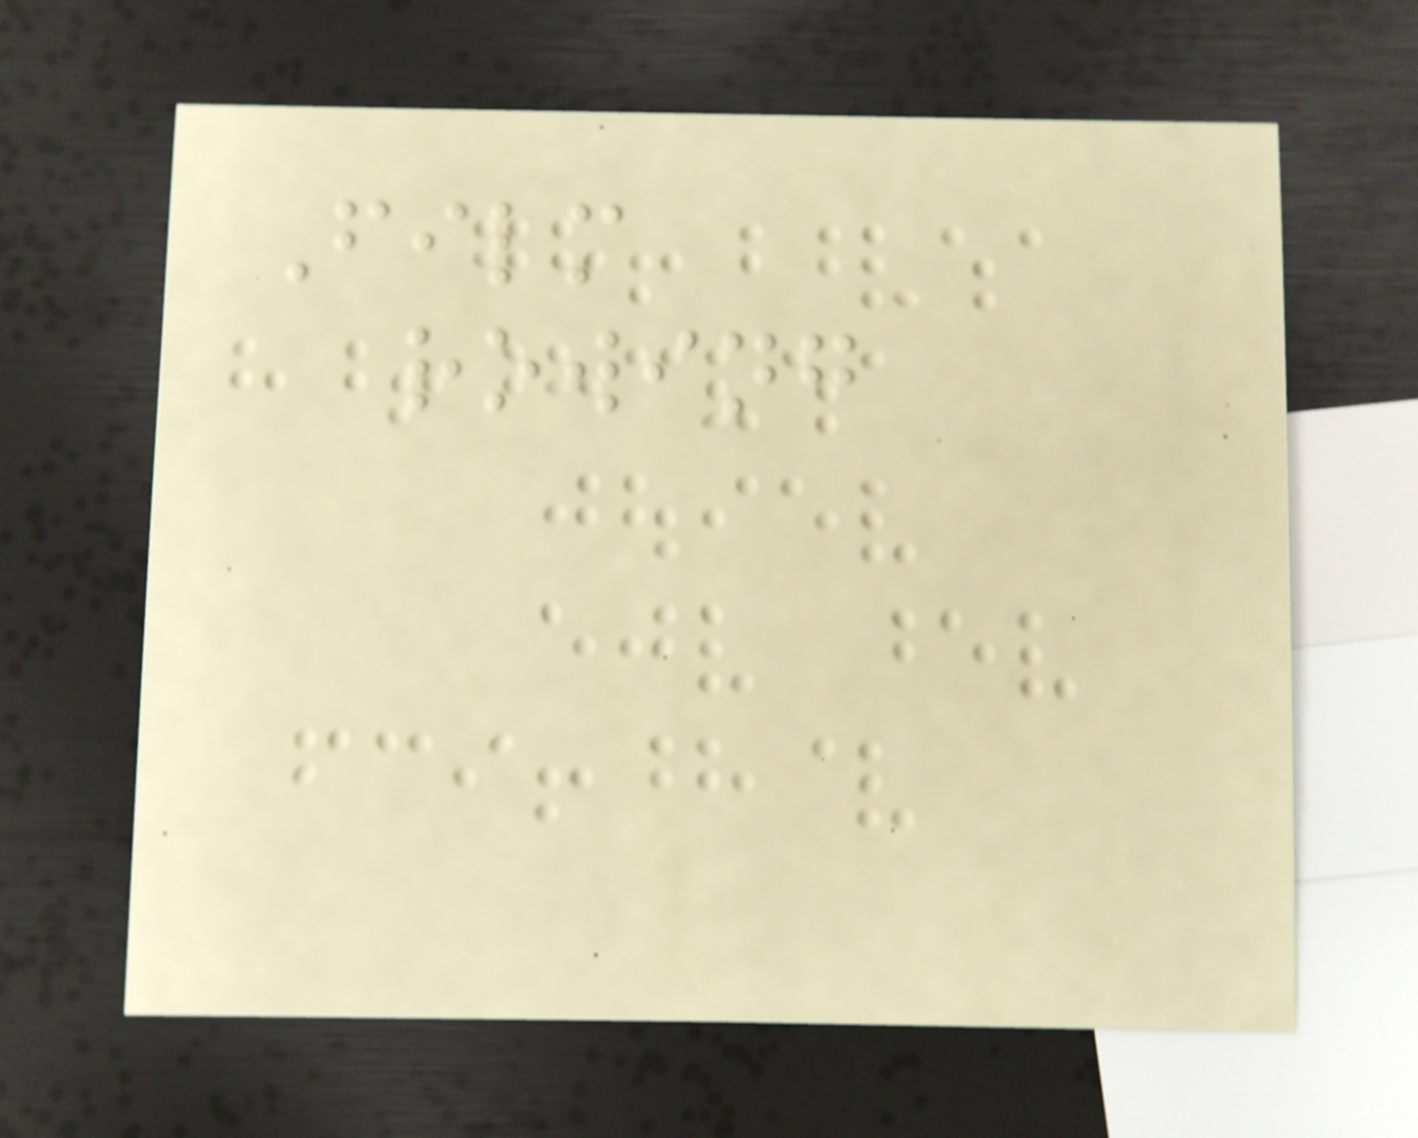Film
rowing
